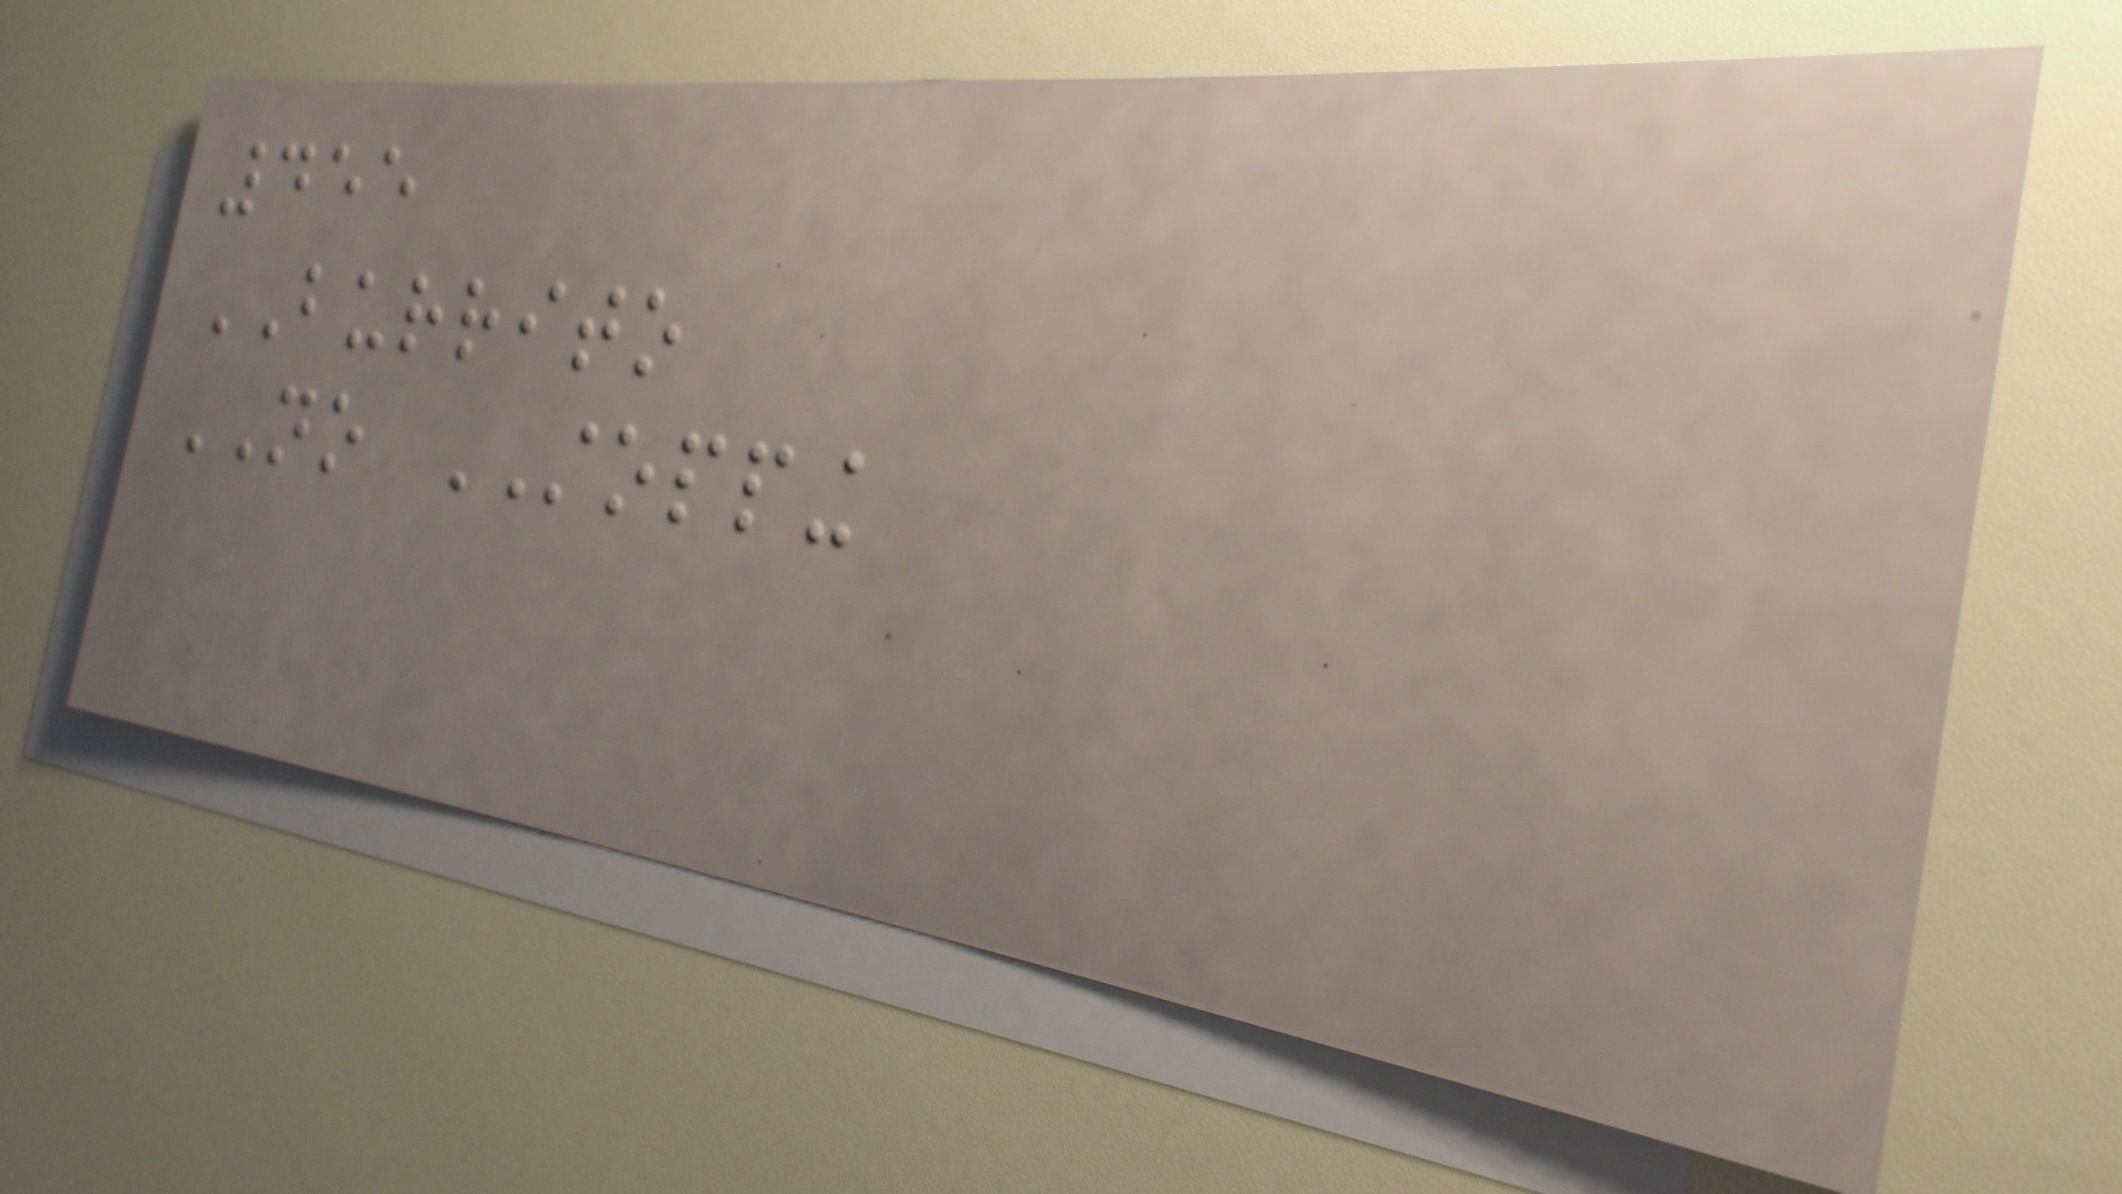455
BURRITO
NO STOPPING
